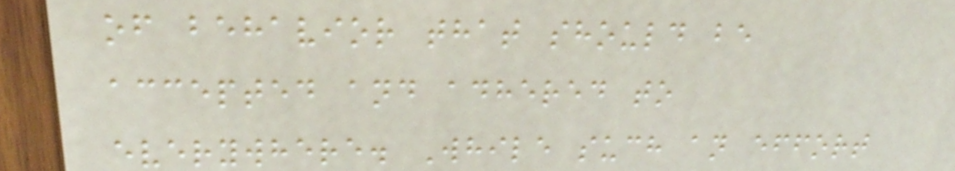of behavior that should be
accepted and adhered to
everywhere. While such an effort
